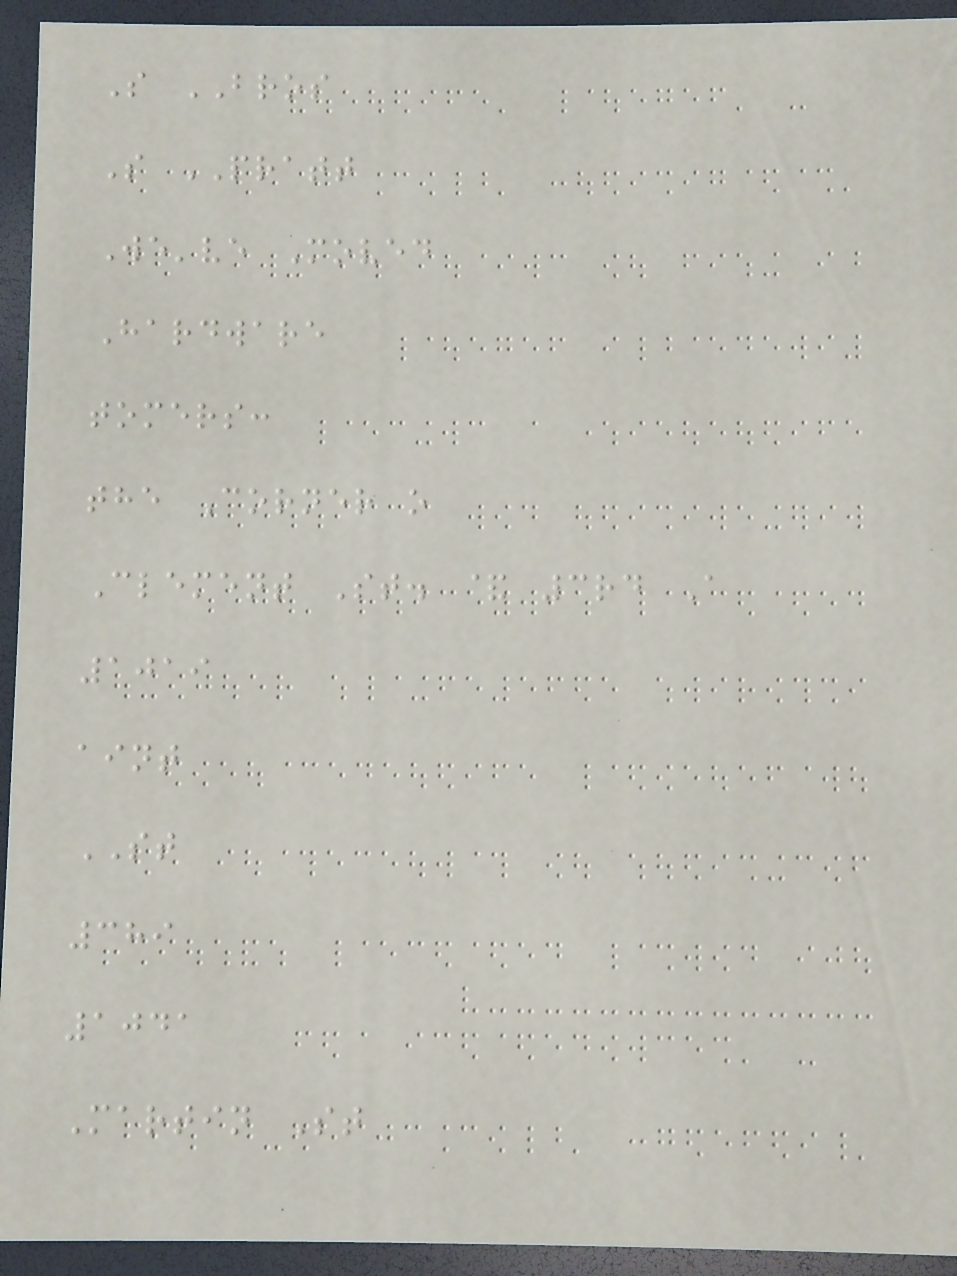S BROS
S PRATT
We've Moved
Hardware
tomers:
the Corner o
Clement St. & 3rd A
1019
aint
ST
389
1041
Martin St
